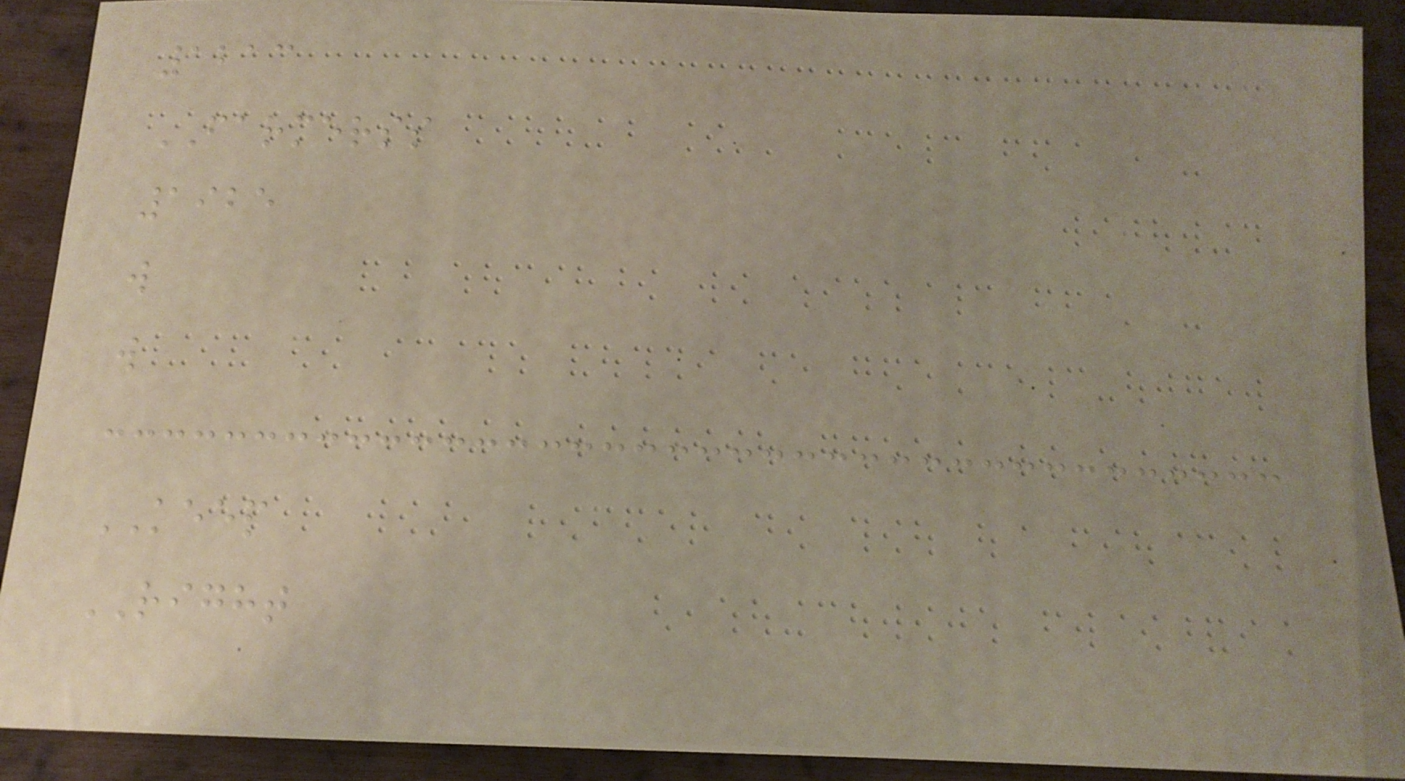1213
FARMERSS
1925
w
w
KEEP
RIGHT
